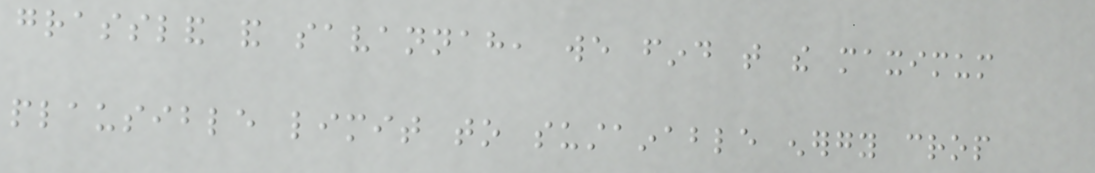grassland and savannah, we find that the maximum
plausible limit to sustainable energy crop
